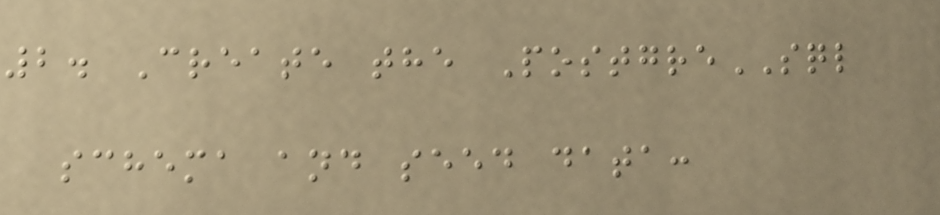2. Create the PostgreSQL
schema and seed data:
